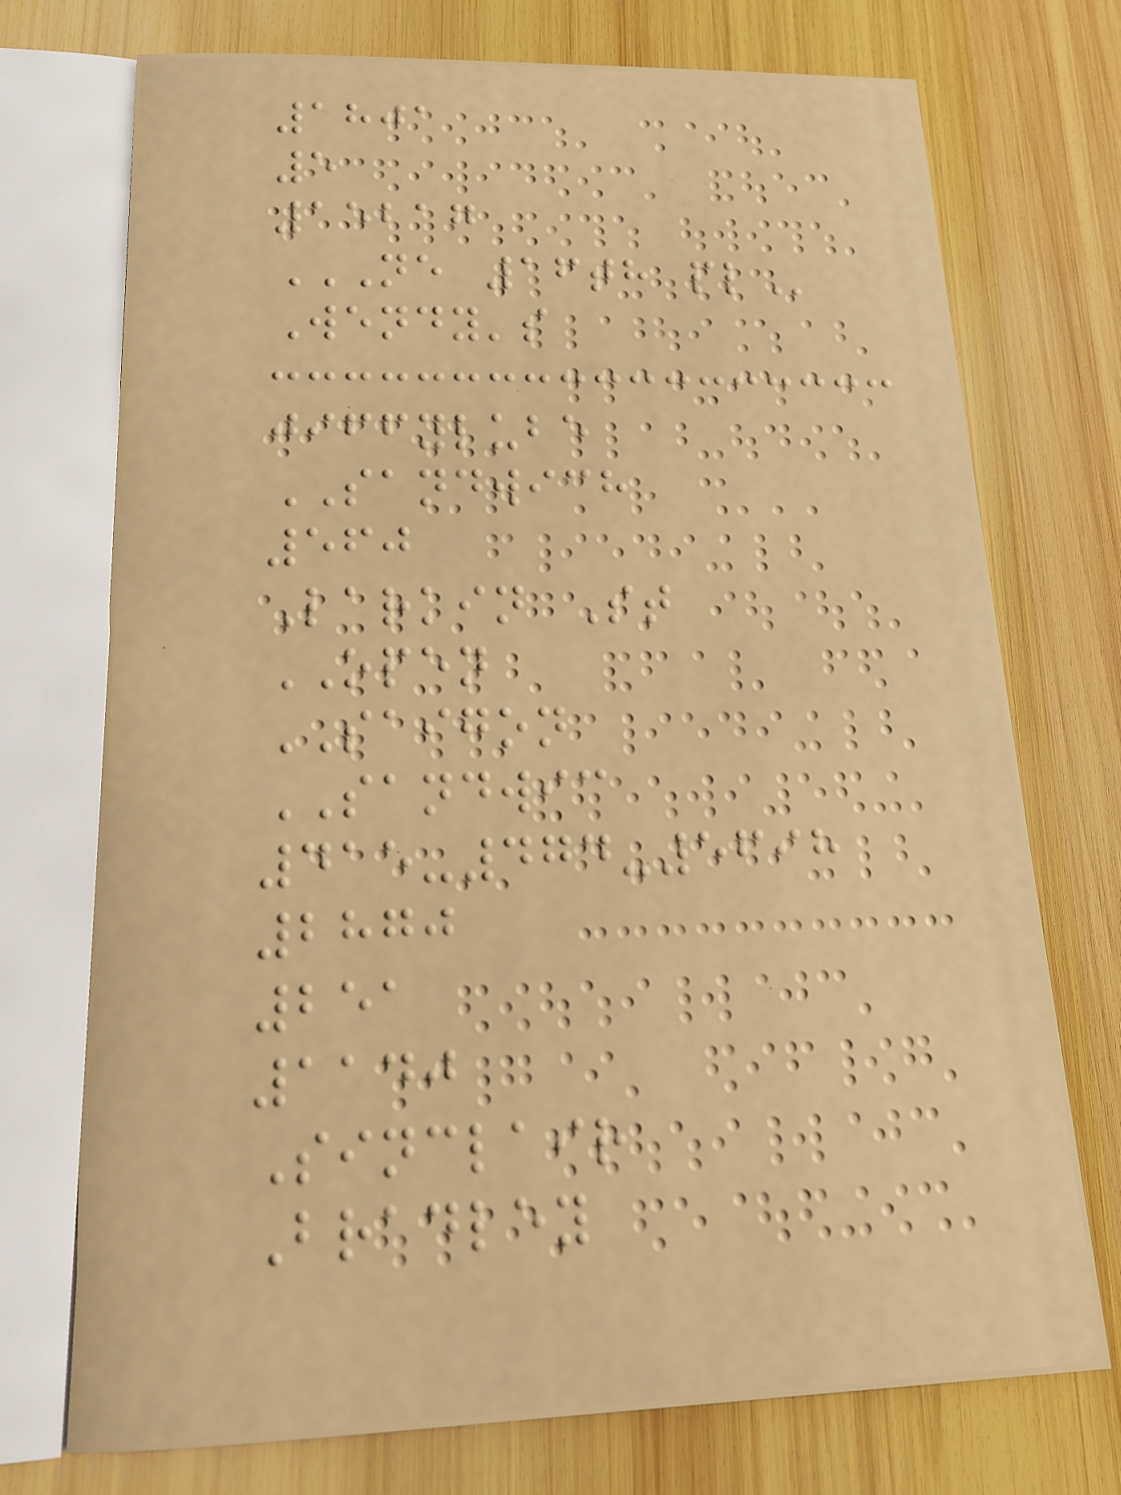1801
5
15217
NE 16TH PL
Wendy's
jiffylube
SANDWICH
560
Larkin St
OPEN
SAIGON
SANDWIC
415-474-5698
2870
251
1140
Sinclair
Bradley
